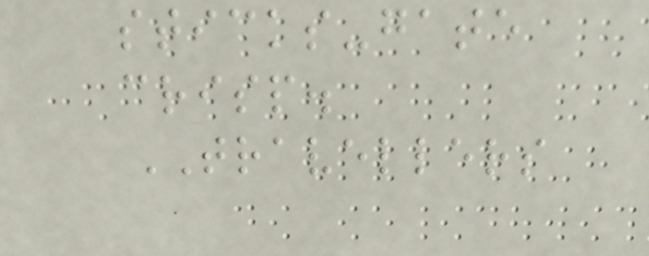sticks-gate
crisp.
TRAVELLERS
